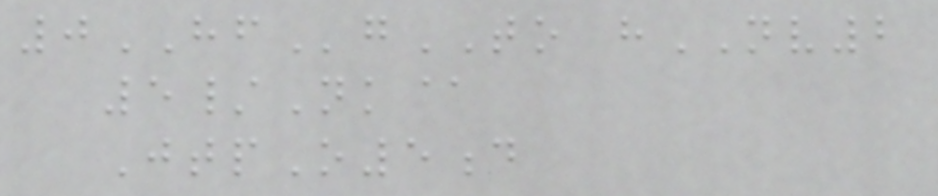0HFgTO hNV2
5/Nk@
JtpO5d
